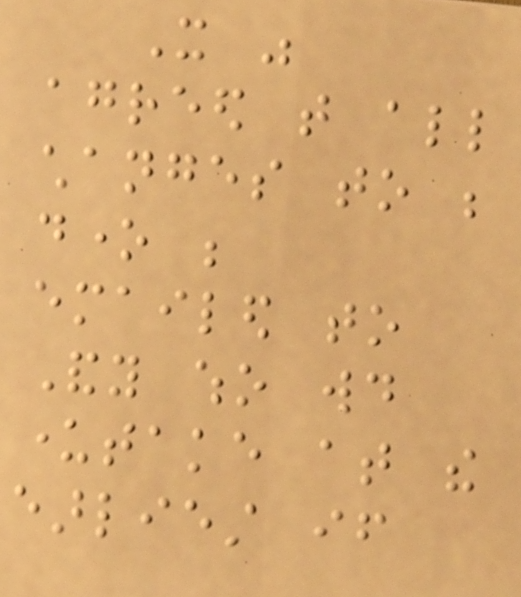It was
agreed that all
changes to be
done be
emailed to
Andy who would
undertake at the
earliest if
